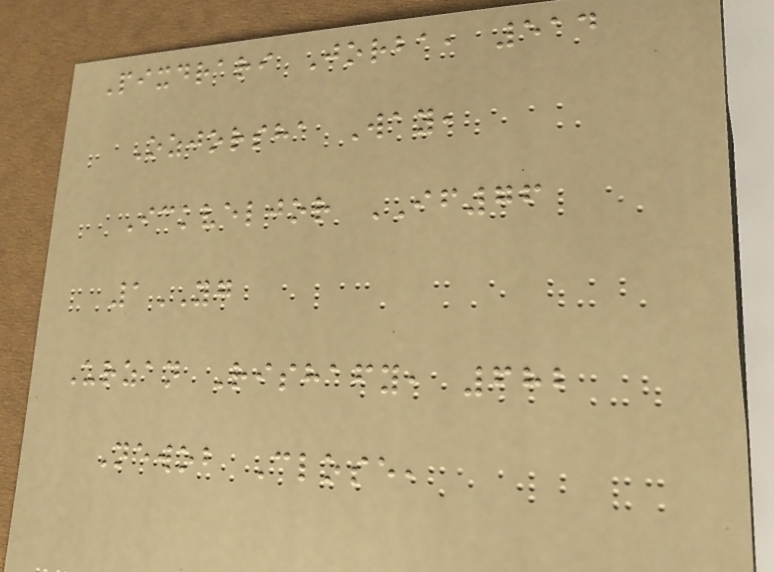Pixdrari Jorba, 514
Ozjorsha Way,
Ickveljor IF76
1YG
Urzan Rishafy, 682
Newob Close,
